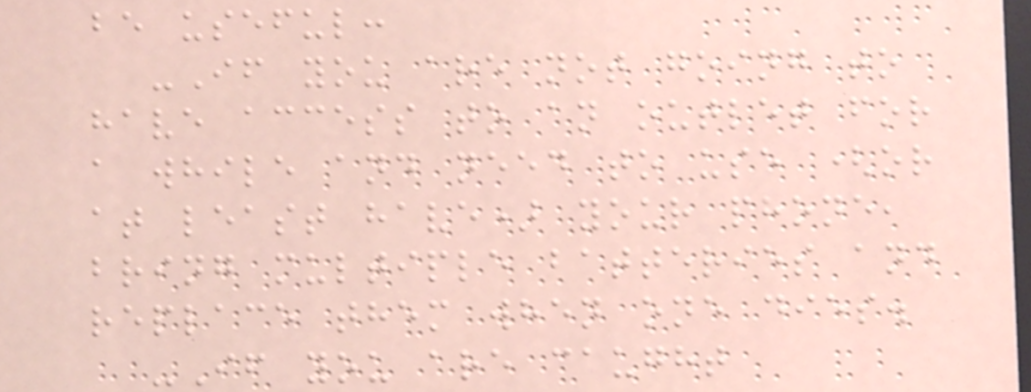be useful:
-If you are not going to
have access to an outlet for
a while and need to use (or
at least have) your phone,
bring multiple batteries and
replace them when one dies.
-If you are caught
